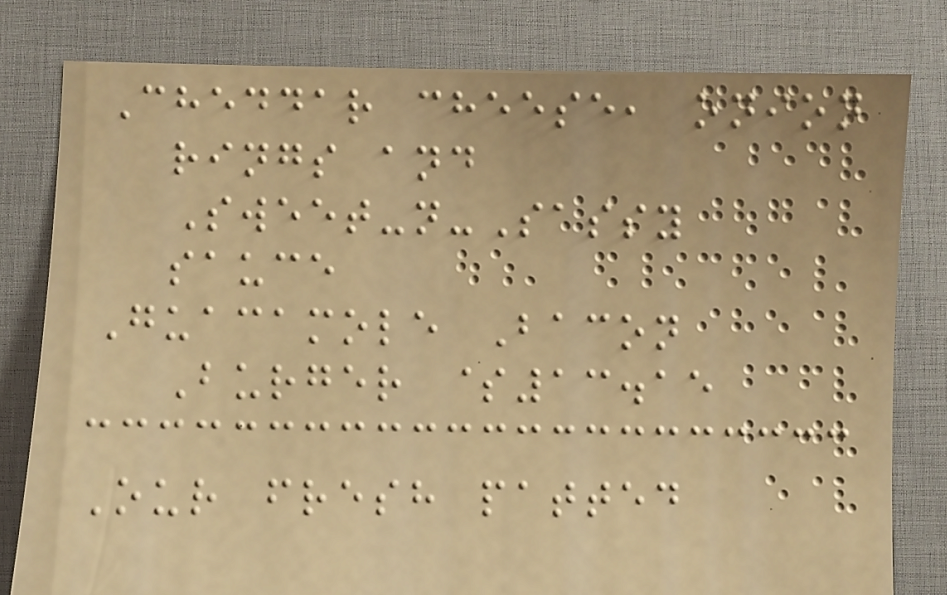Cheddar cheese, onion
rings and
Sweet-n-Sassy
sauce
Guacamole Bacon
Burger $13.15
Our fresh patted
